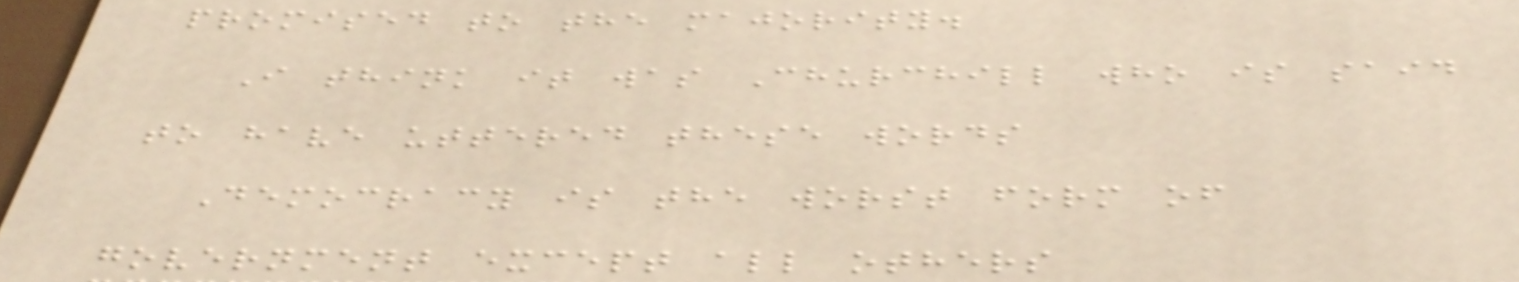promised to the majority.
I think it was Churchill who is said
to have uttered these words
Democracy is the worst form of
government except all others
